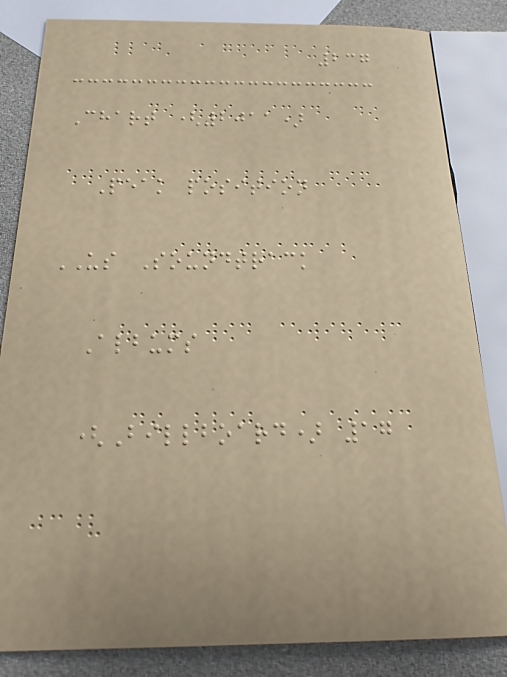237
Chart (2011)
Peak position
US Soundtrack
Albums
(Billboard) 17
